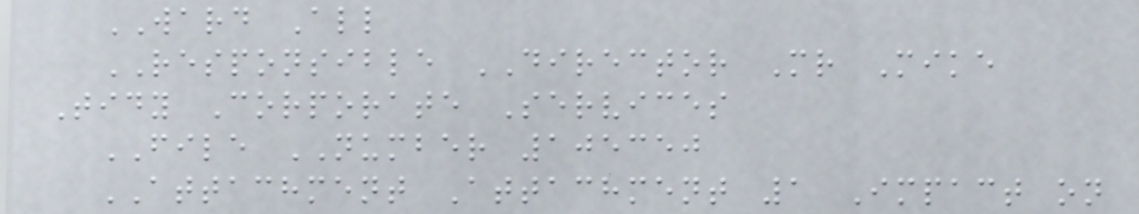WARD All
RESPONSIBLE DIRECTOR Mr Mike
Tidy Corporate Services
FILE NUMBER 105350
ATTACHMENT Attachment 1 Impact on
